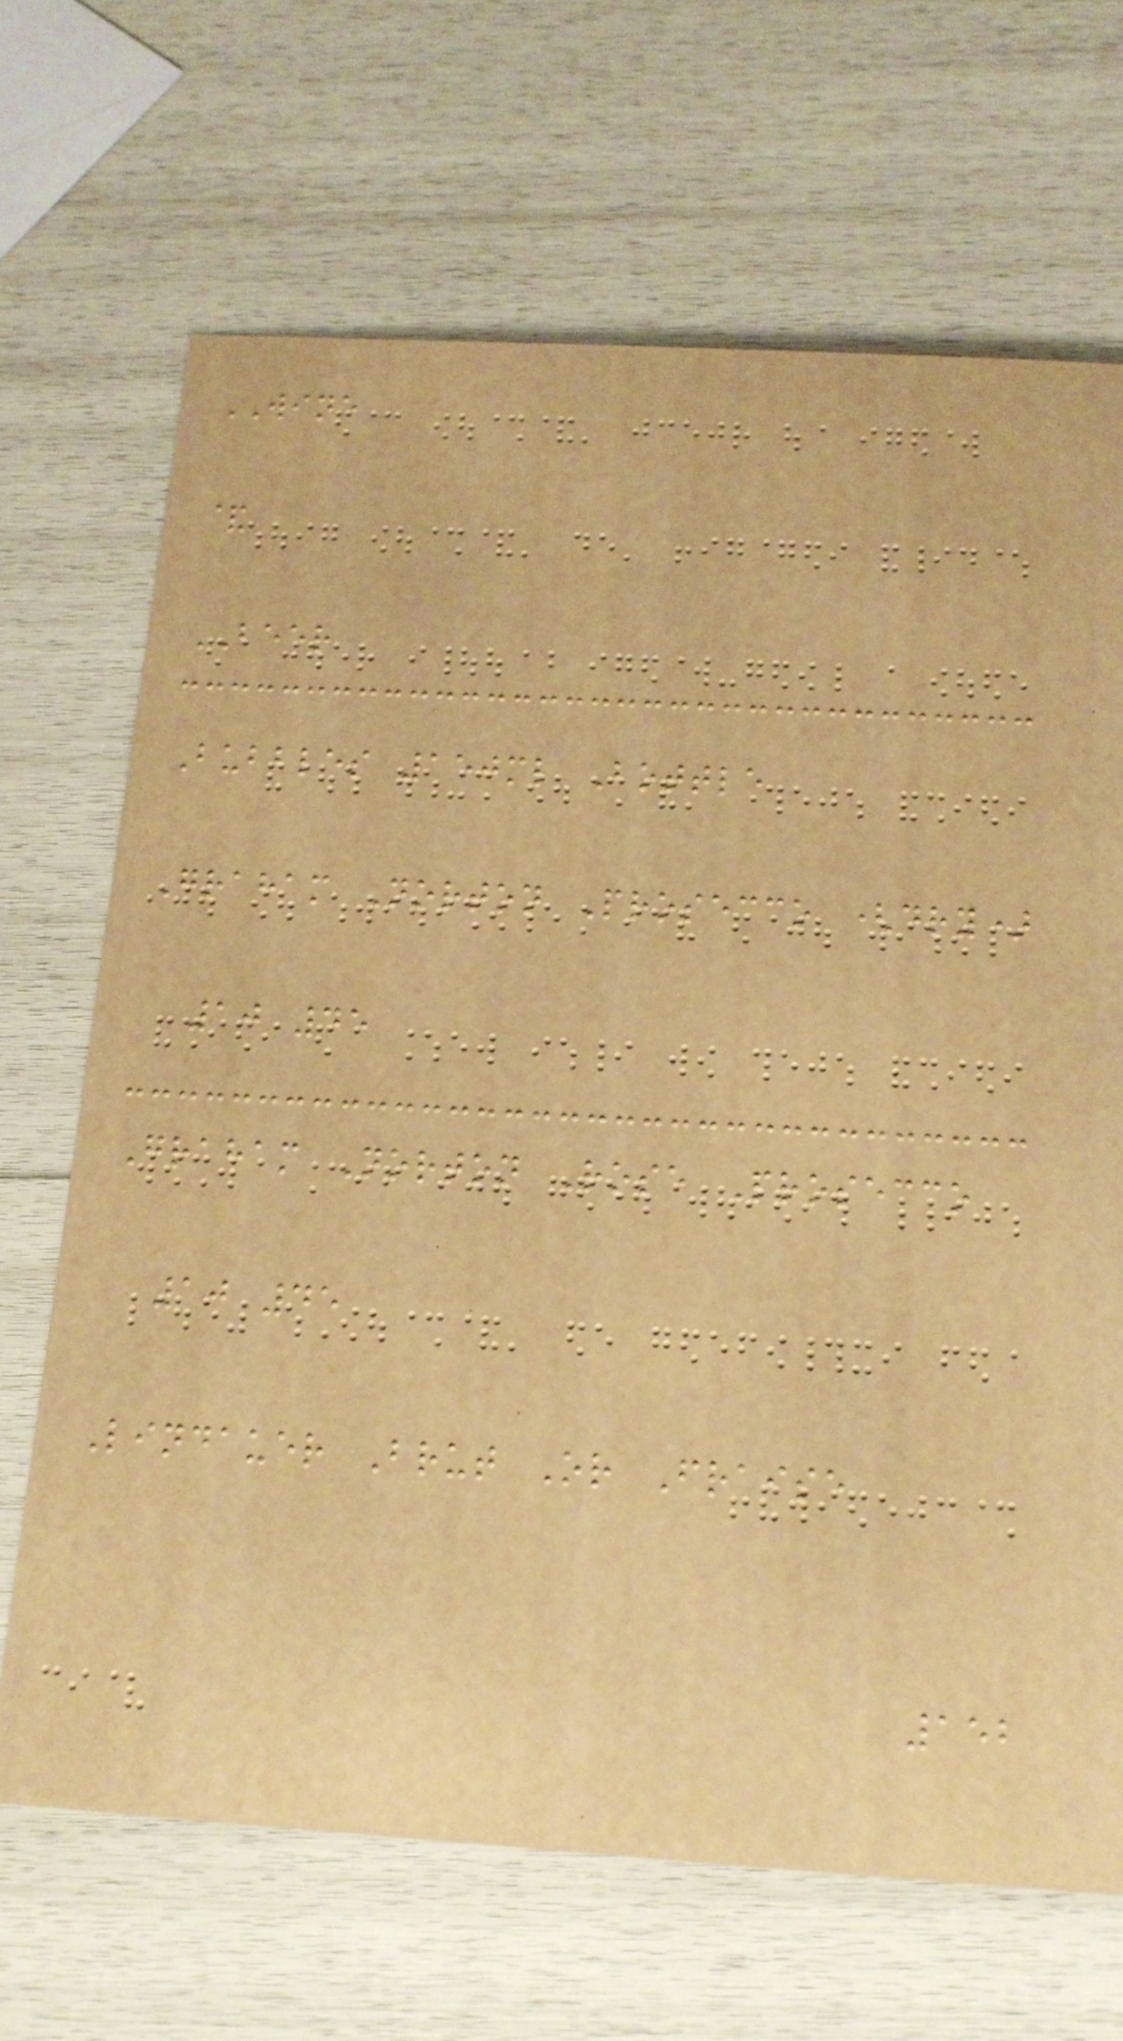WINE
&
BEER
Bubbles 150ml Bottle
Graham Norton Prosecco (dry)
10 45
Graham Norton Rose Prosecco
10 45
Lindauer Brut Or Fraise
152
